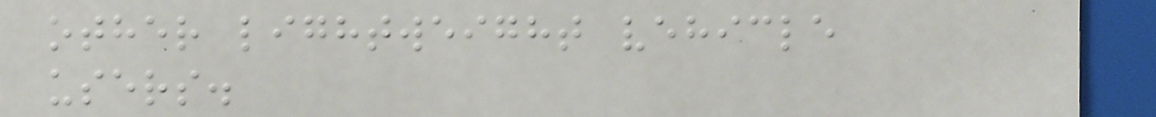other lightweight vehicle
users.
